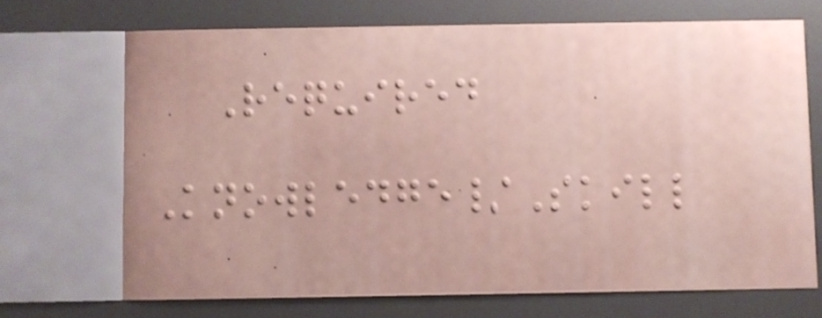Required
Knowledge/Skill
